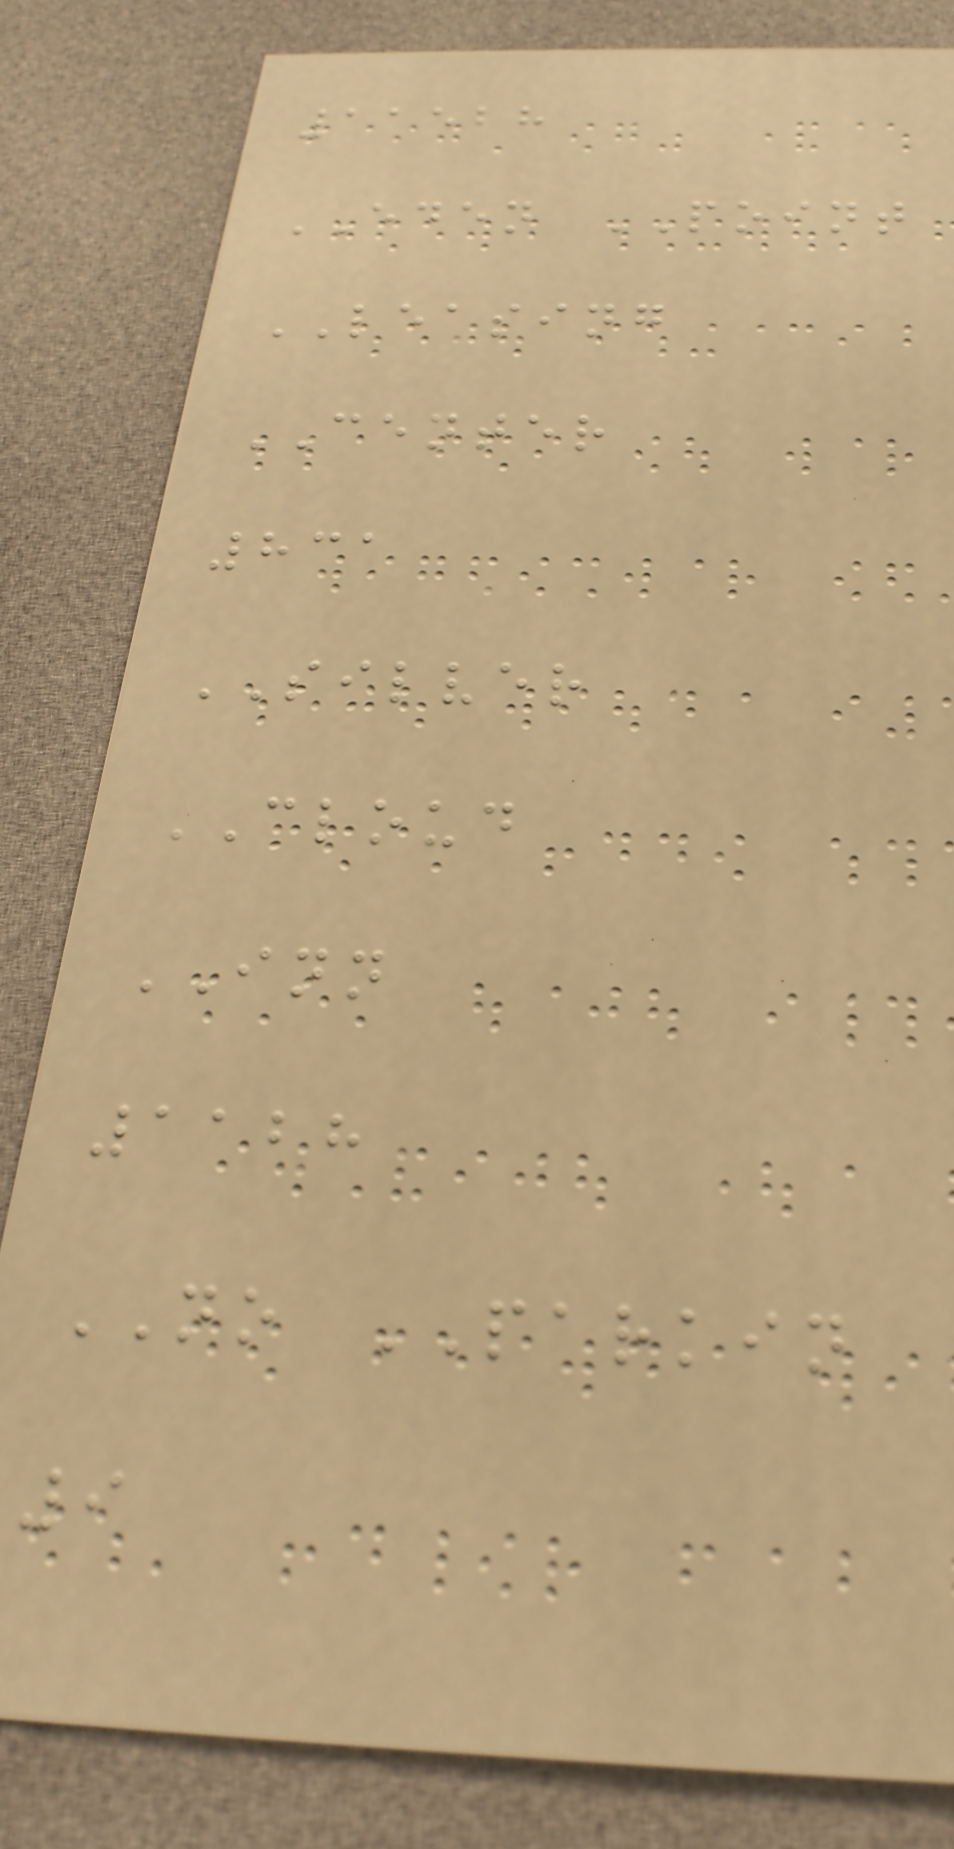11528
EDEN POINT
LEASING
CENTER
831
SILVER
CLOUD
INN
1128
NO PARKIN
9
